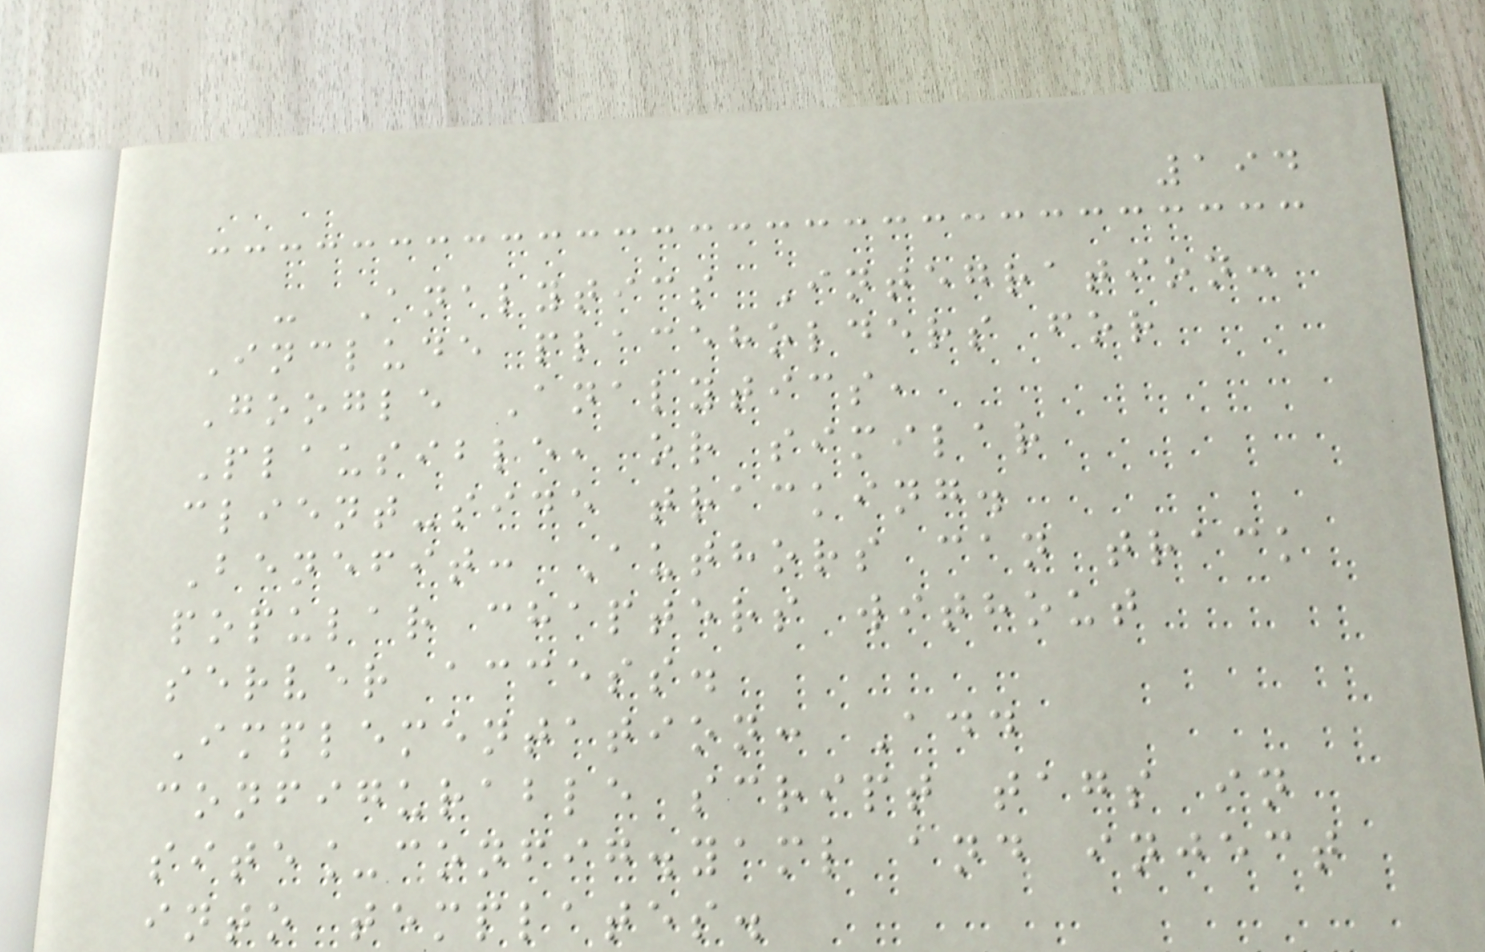194
- Analytics Integration:
Include placeholders for
Google Analytics,
Plausible, or similar
client-side tracking.
Benefit: Authors can track
popular chapters without
server access.
Implementation: Add
configurable script tags in
site_config.yaml and inject
into templates.
